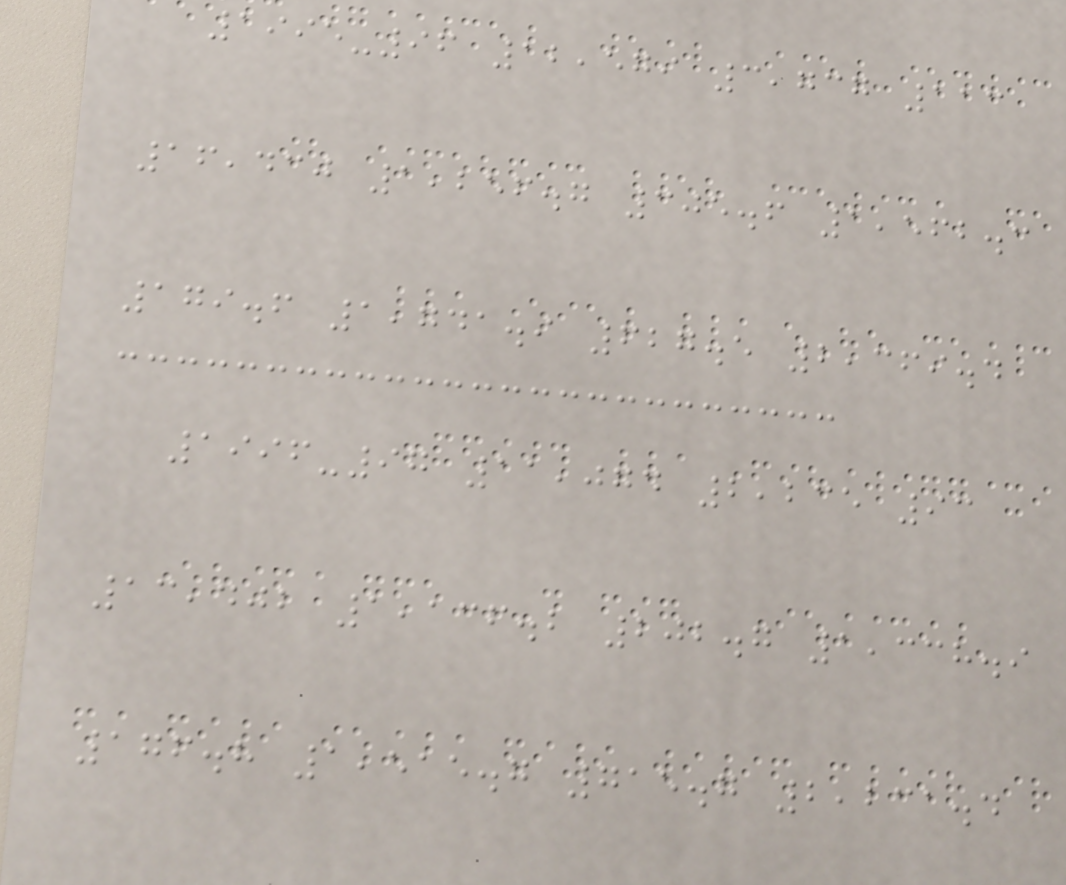1995-96 12,579 3,737 113
16,430 1,256.7 305.6 1,562.3
179.6 1,741.9 627.5 2,369.4
1996-97 11,074 2,235 93
13,402 1,136.2 202.7 1,338.9
176.8 1,515.7 715.7 2,231.4
